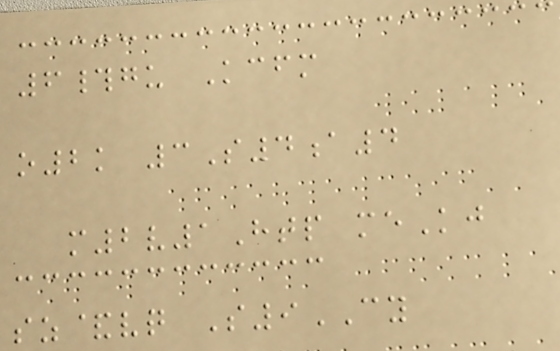6#gu Kcfm
o2k 3S4a4
m2v1Htp meKj
sz&vq S9CY
